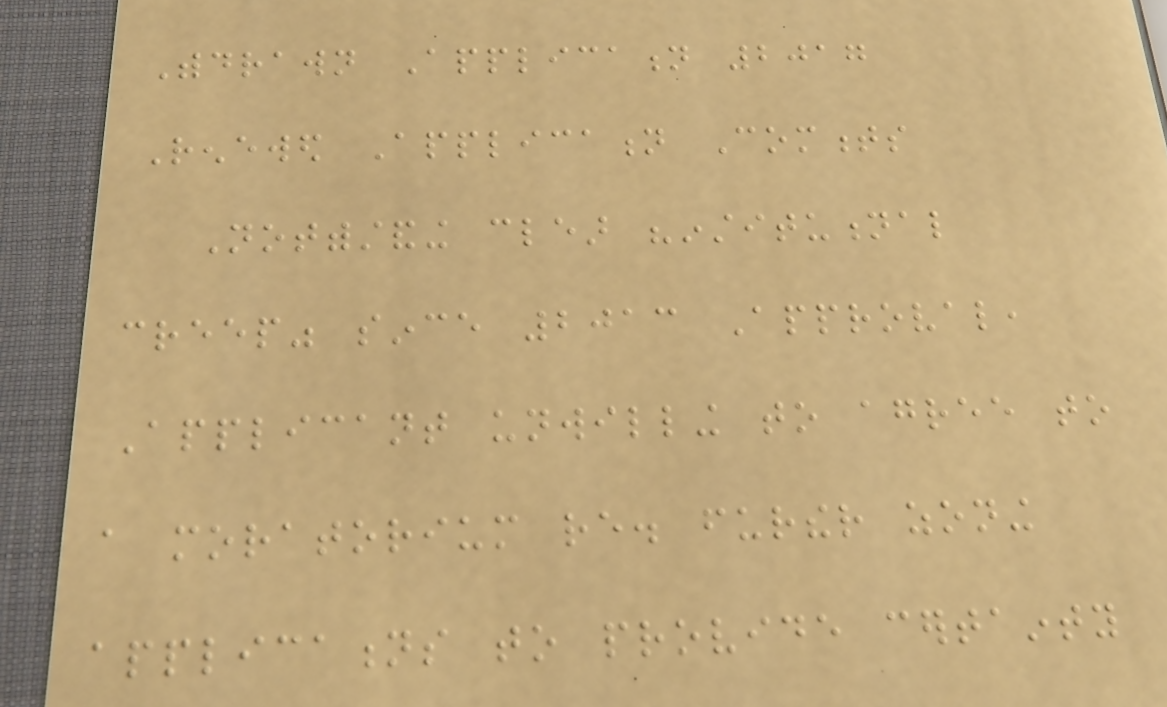Withdrawn Application 2017
Renewed Application Comments
Notwithstanding clear "institutional
creep" since 2013 Approval,
Applicant unwilling to agree to
a moratorium re. further zoning
applications to provide certainty
